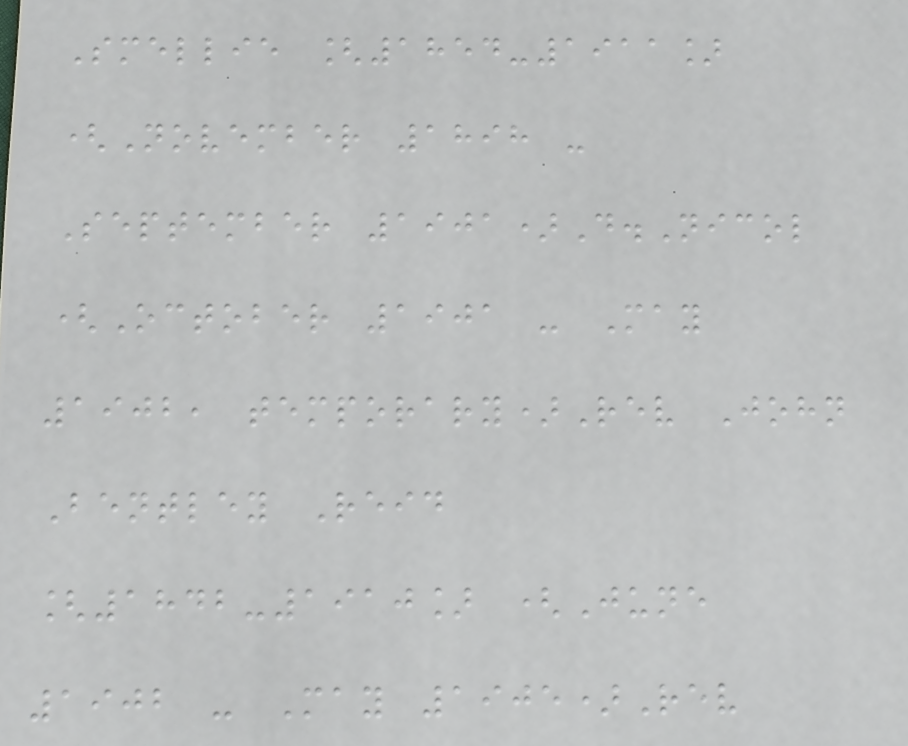Smellie [1854-1911]
(November 1898 -
September 1901)D.Nicol
(October 1901 - May
1902, temporary)Rev John
Bentley Reid
[1842-1910] (June
1902 - May 1905)Rev
